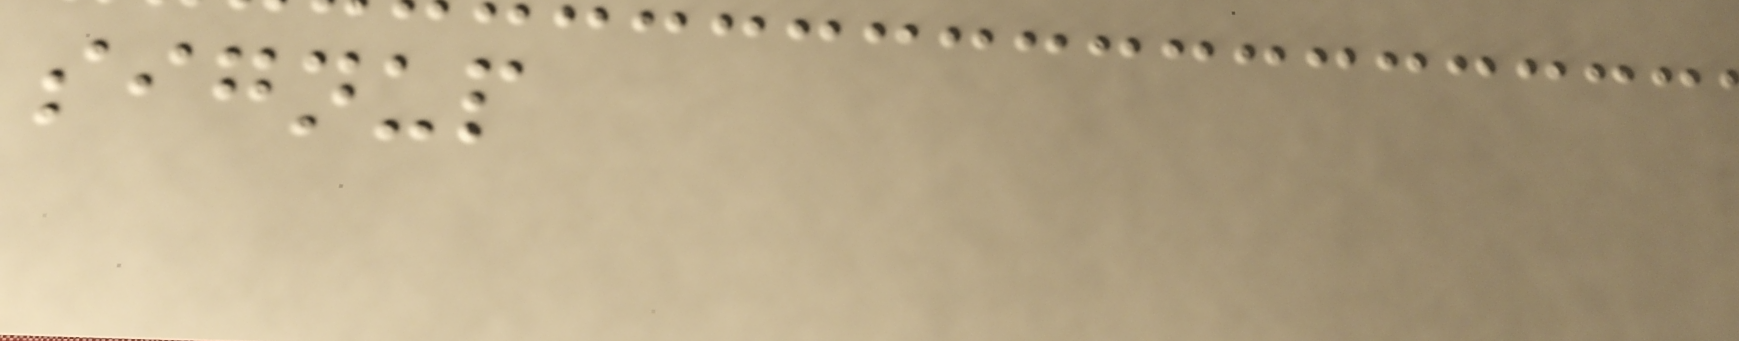signup
